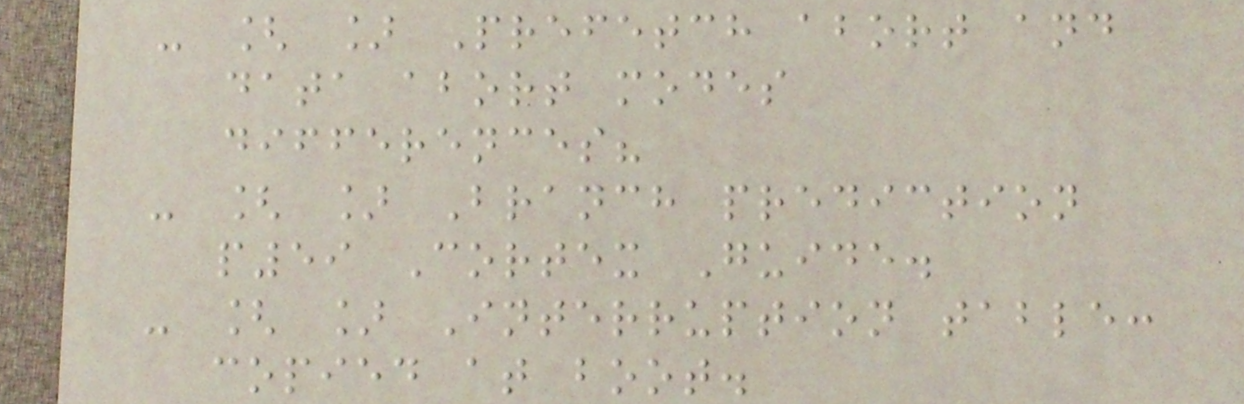- [ ] Prefetch abort and
data abort modes
differences?
- [ ] Branch prediction
p59 Cortex Guide.
- [ ] Interruption table:
copied at boot.
